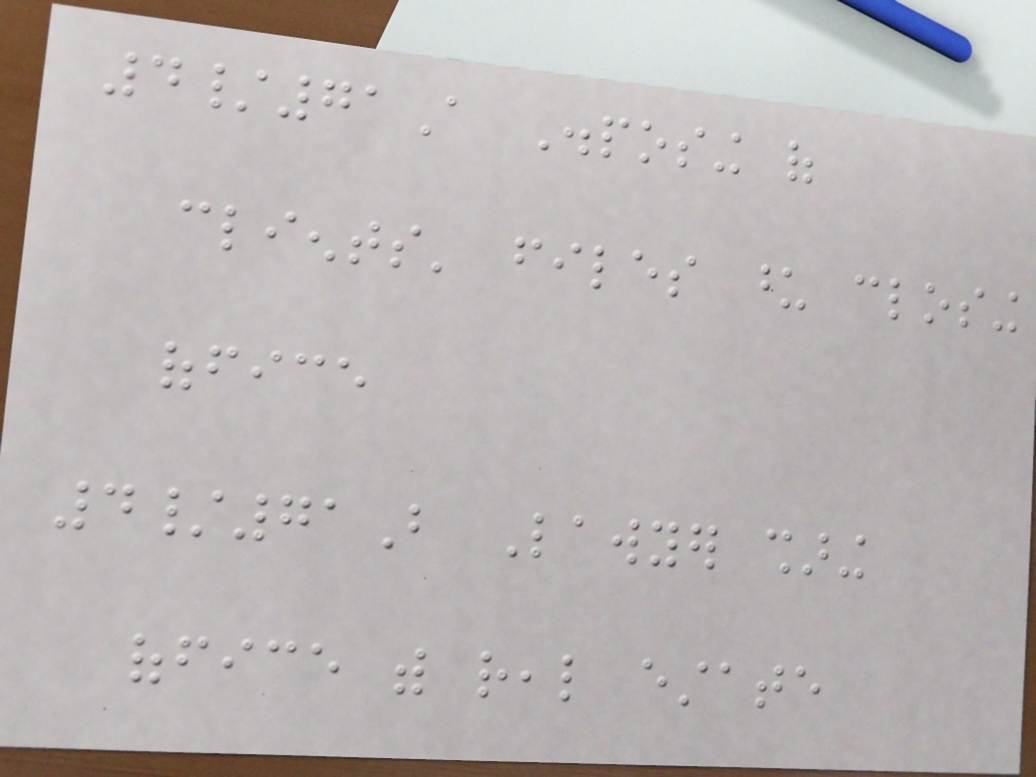4/71A Disposing of
clients' files upon closing
office
4/71B Lawyer sharing
office with real estate
